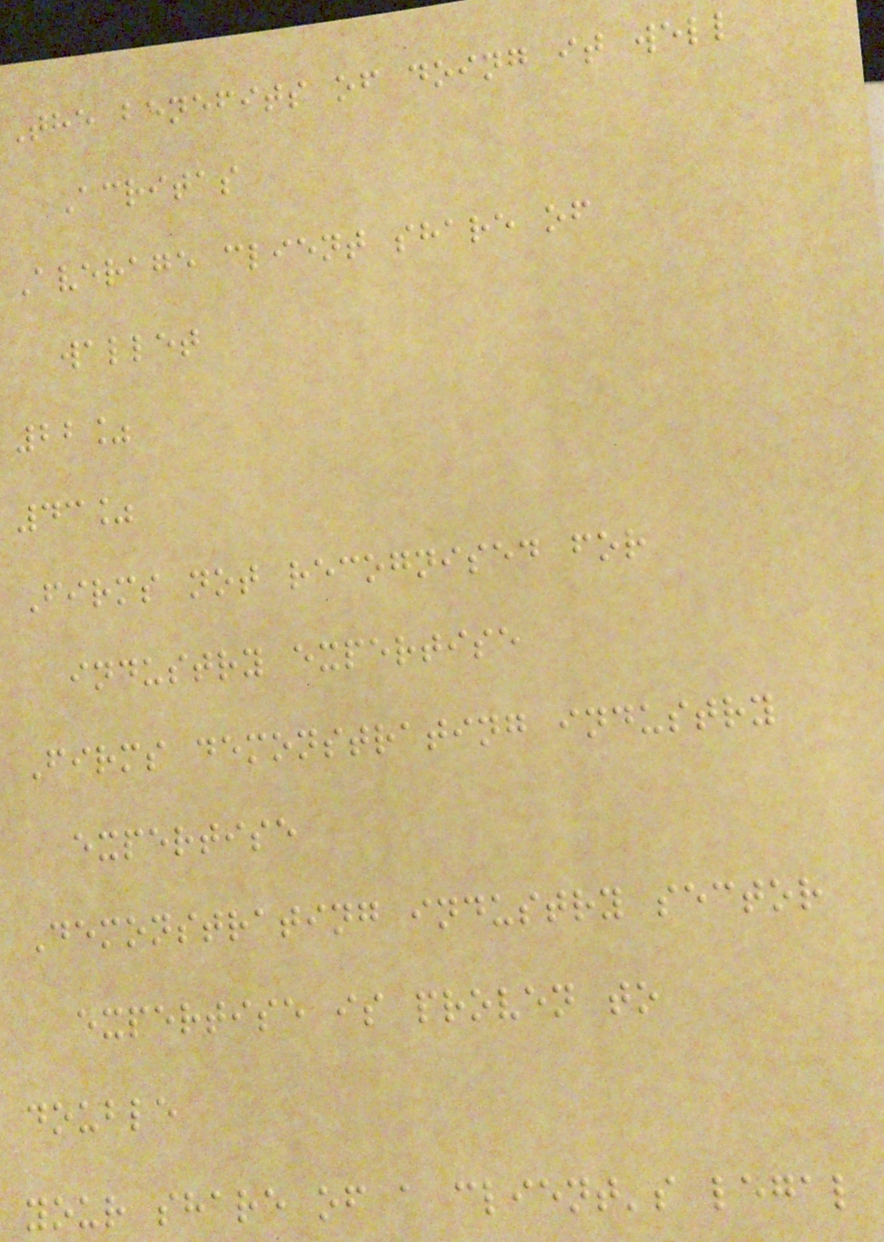The benefits of doing it well
Acritas
Average client share of
wallet
22%
43%
Firms not recognised for
industry expertise
Firms demonstrating industry
expertise
Demonstrating industry sector
expertise is proven to
double
your share of a client's legal
